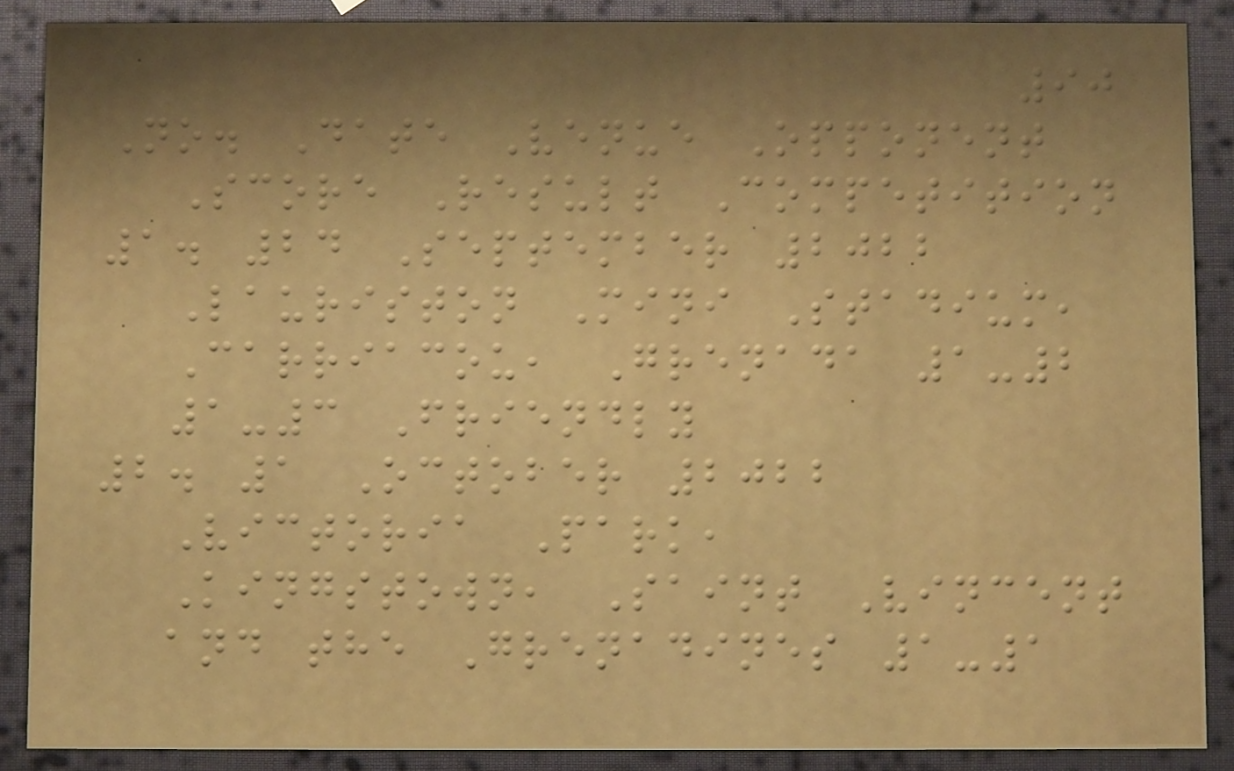90
No. Date Venue Opponent
Score Result Competition
1. 24 September 2022
Lauriston Mini Stadium,
Carriacou, Grenada 1-2
1-3 Friendly
2. 1 October 2022
Victoria Park,
Kingstown, Saint Vincent
and the Grenadines 1-1
